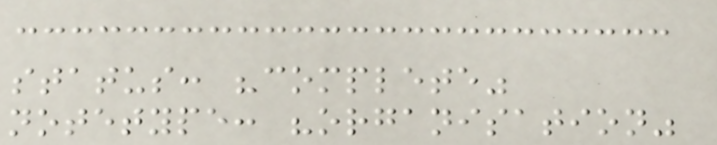status: "complete"
notetype: "organisation"
